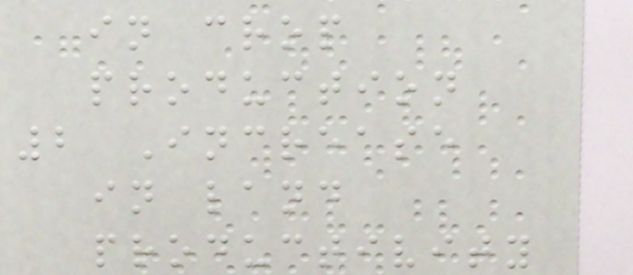in crop
production
2 Increase
in land
productivity
